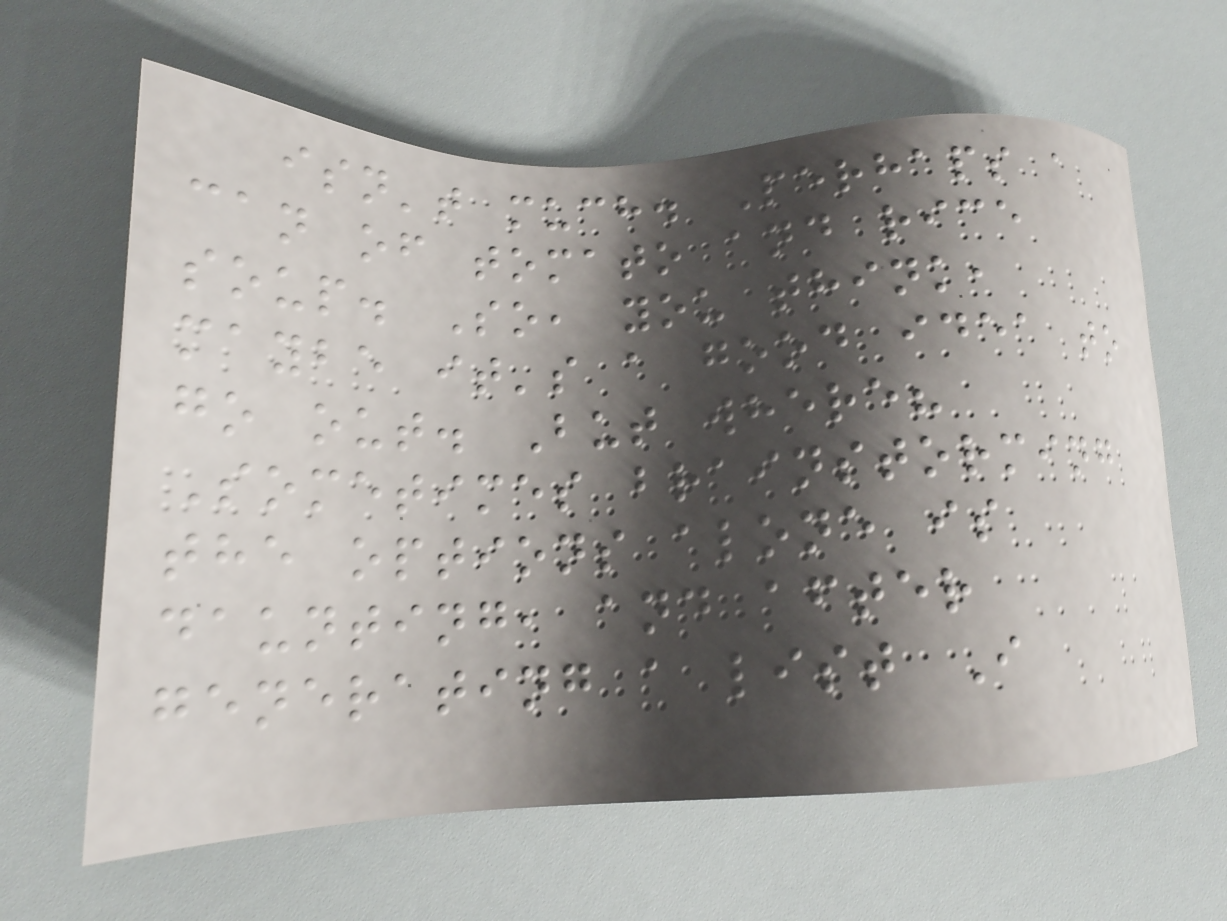isn't much. Perhaps a
can of tomato and rice
soup. So, you think,
maybe it's a good idea to
go out. But where?
Sometimes brainstorming
the options alone is
daunting, and after
generating a list I
